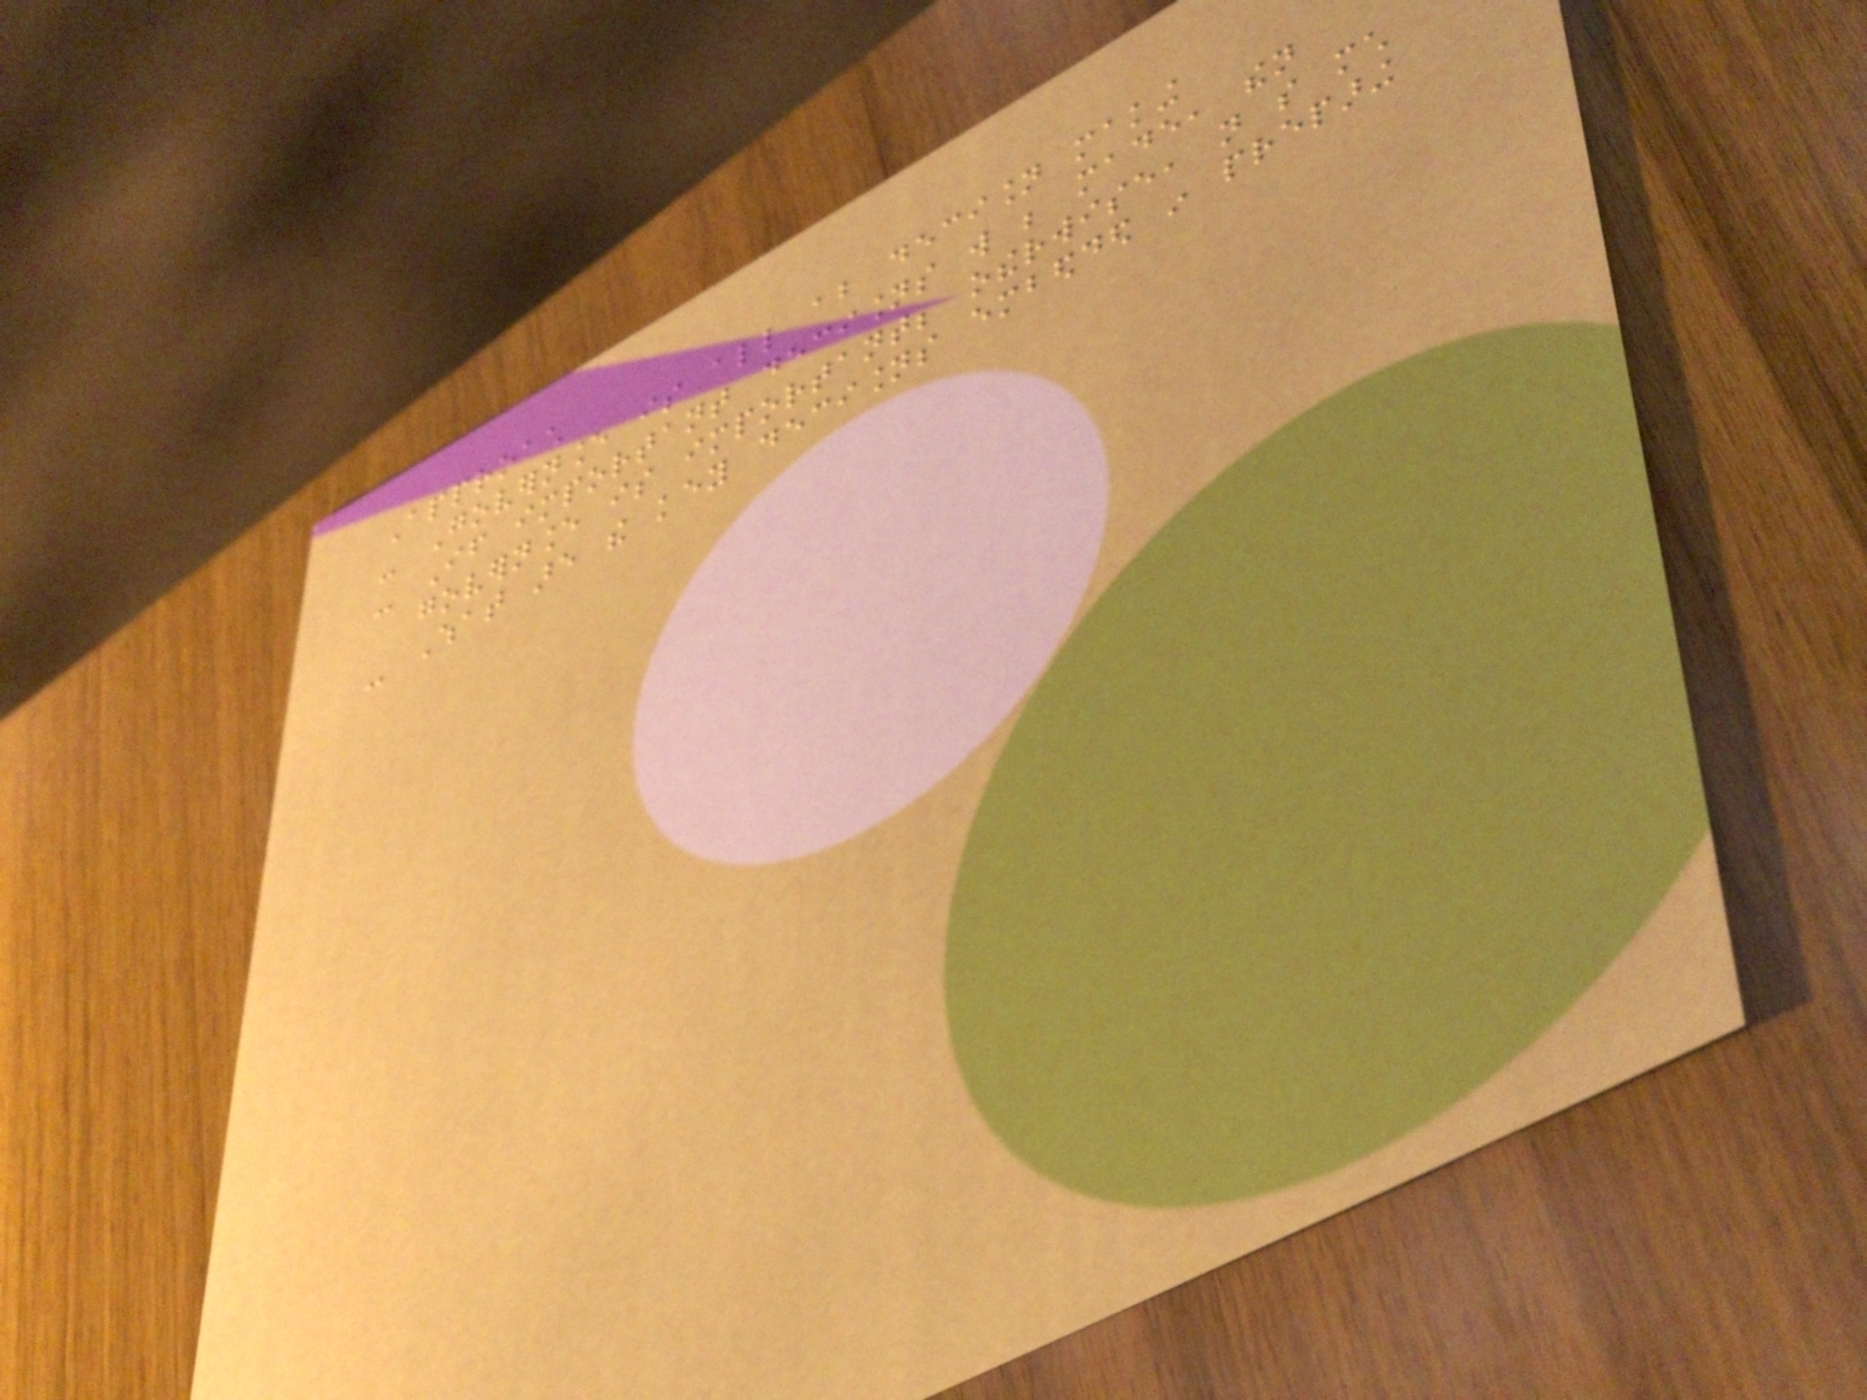Approach
- Governance is all about decision making
- If important decisions will be made, then
governance is important; otherwise, not so much
- What are the key decisions embedded in preparing
